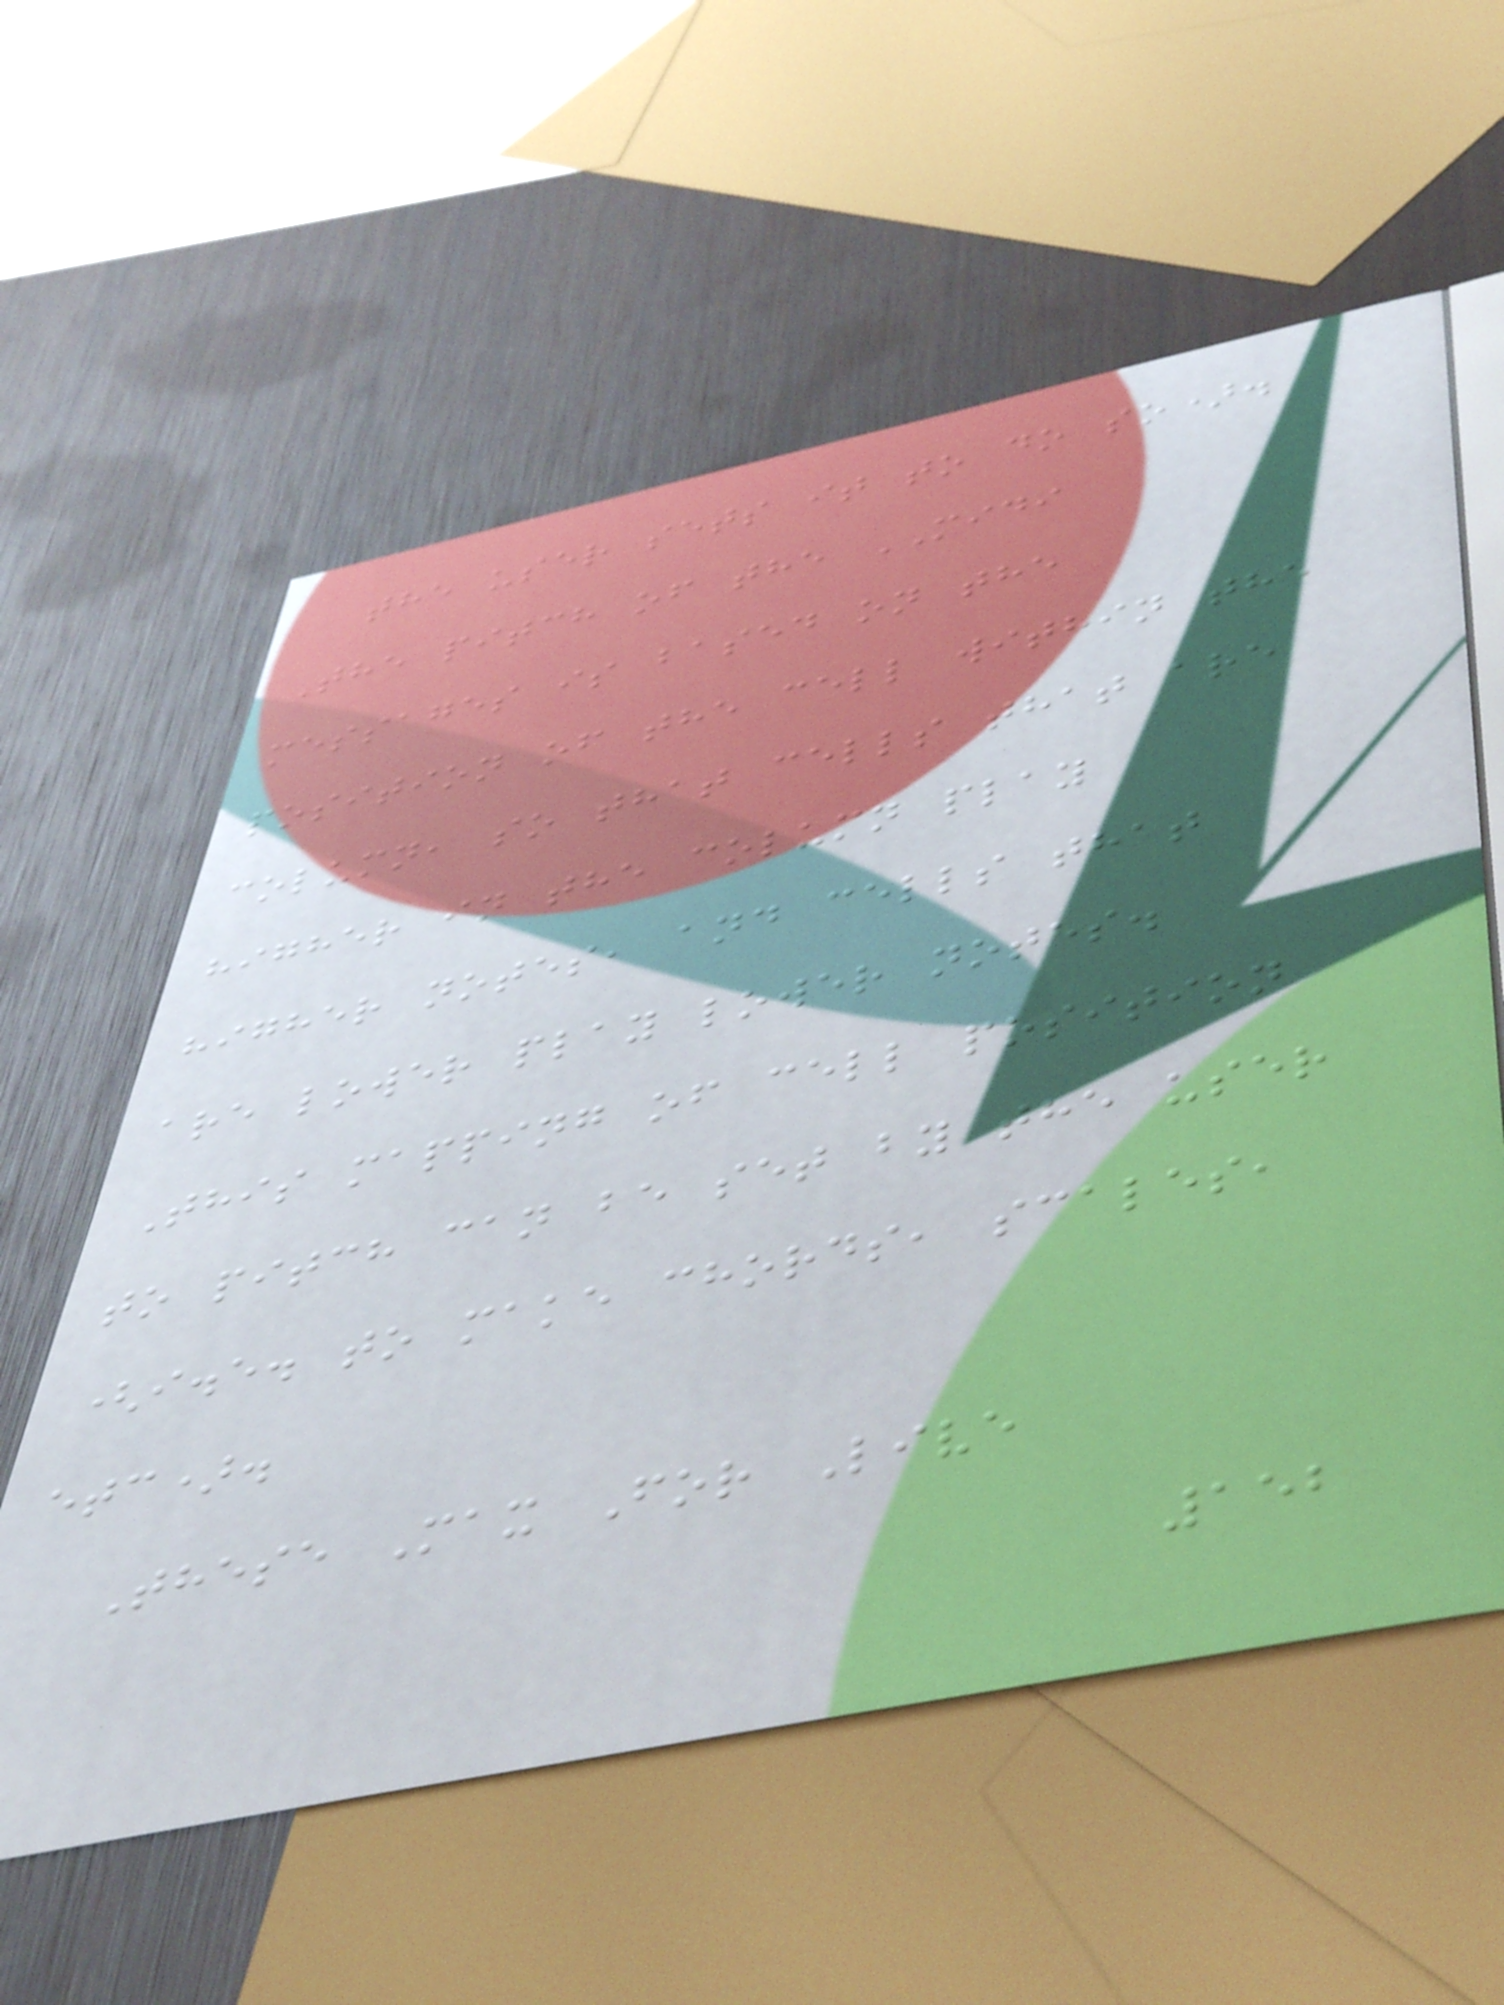the user sets it to do so).
The pitch of the MIDI
messages is based on the
position of the cell within the
column, so that cells that are
higher in the column play
higher notes, and cells that
are lower play lower notes.
This mapping of cell position
to pitch can be set by the user
(i.e. to make chords, scales,
etc).
These Max For Live
152
